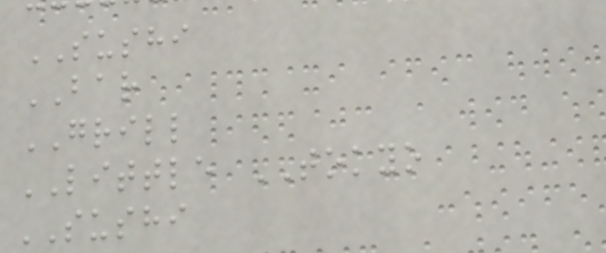SUSHI
BAR
GRILL
LITTLE TOKYO
SUSHI
